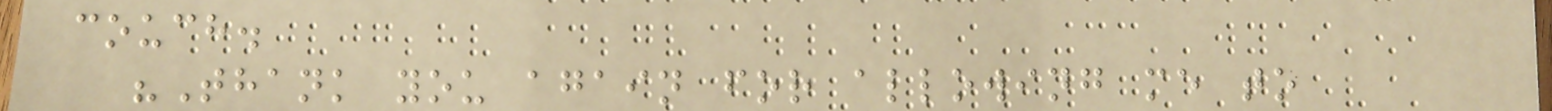couch.
"Thank you again for allowing me to
